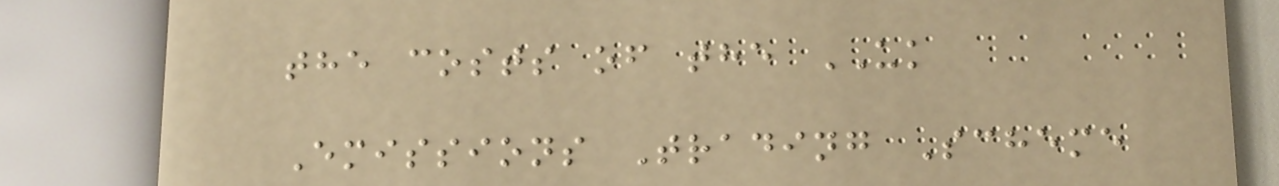the costs of the UK
Emissions Trading Scheme
